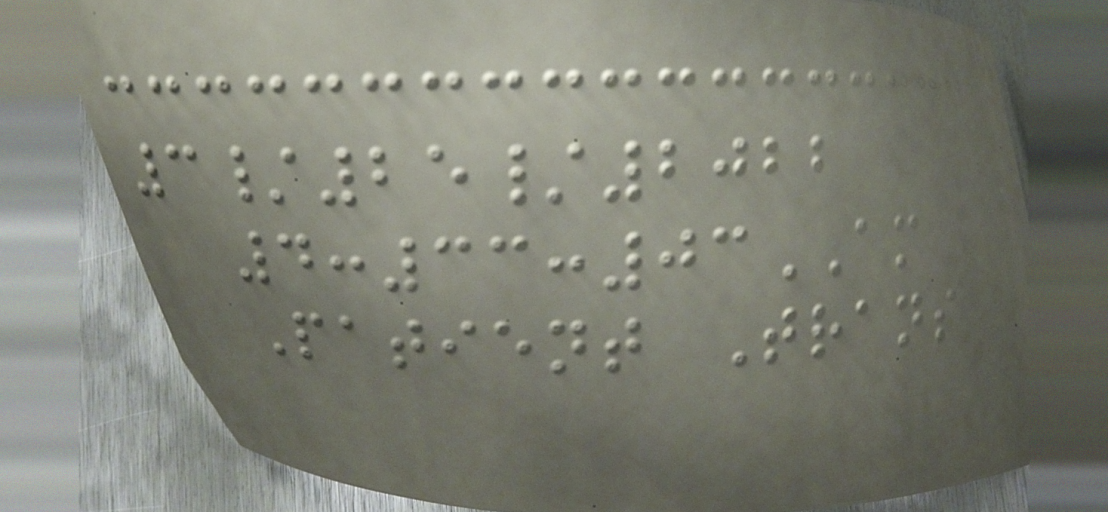3/25/2022
4:33:03AM
Patient Trans
